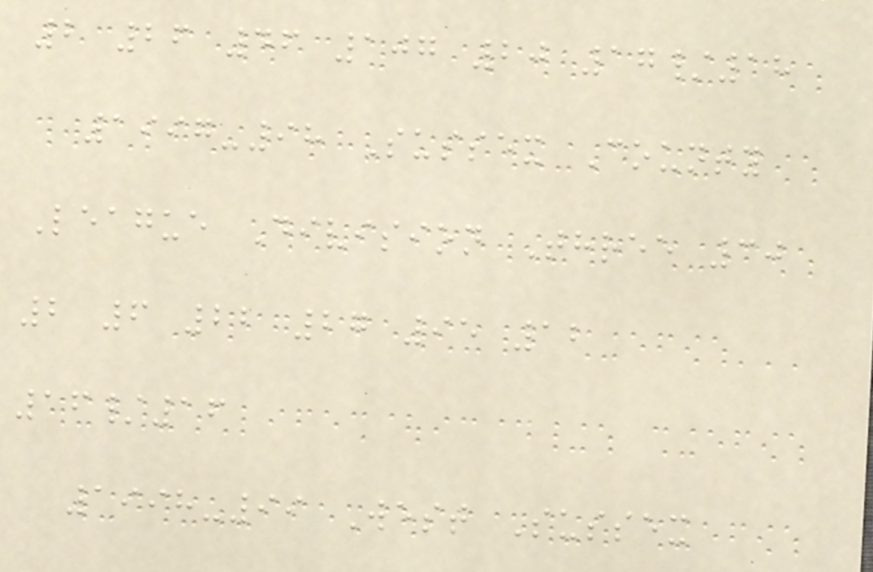2 26 46 107 20 17/18
1997-98 Sussex County
League Division Three 30
2 6 22 27 95 12
16/16
1998-99 West Sussex
